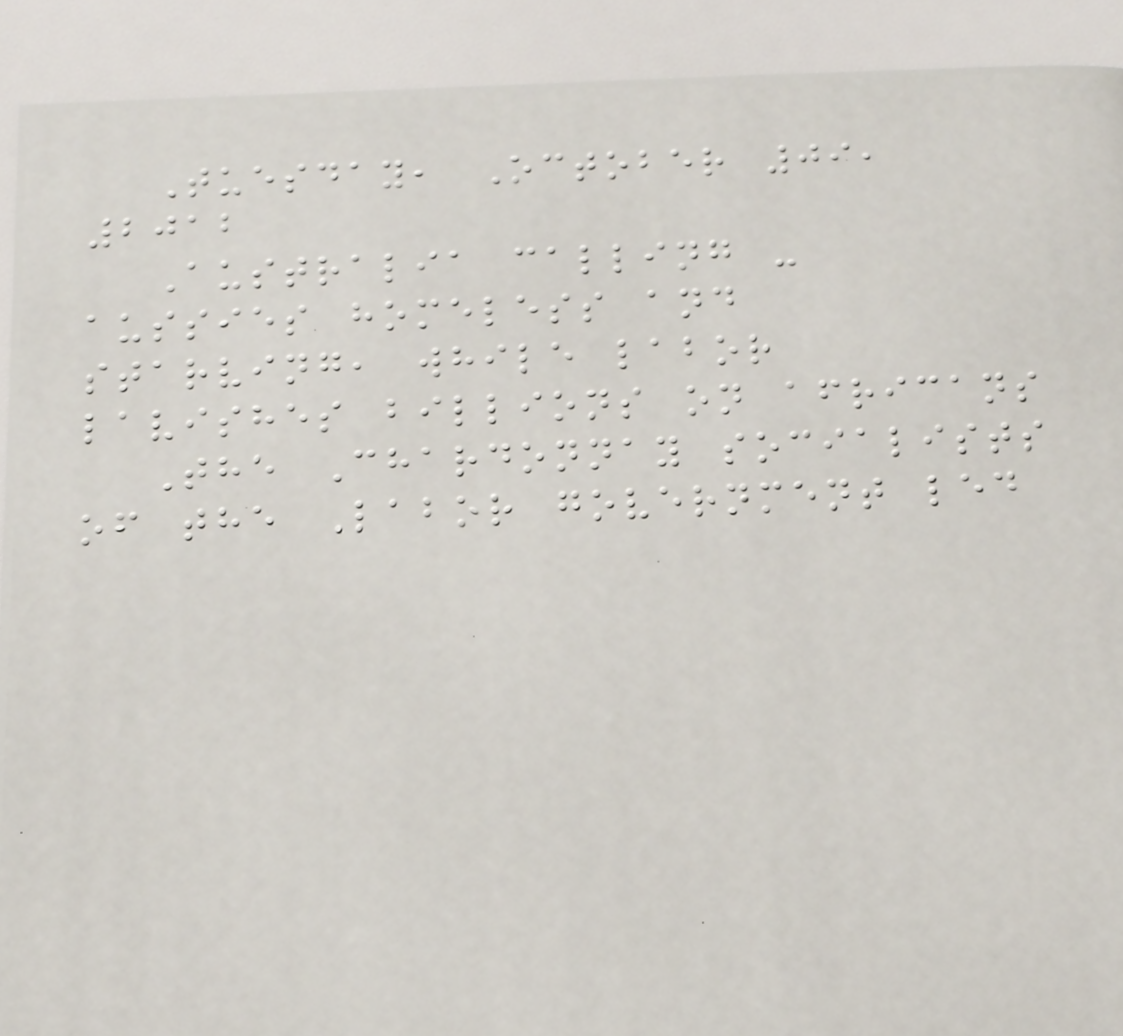Tuesday, October 09,
2012
Australia calling -
aussies homeless and
starving, while labor
lavishes billions on africans
The Chardonnay socialists
of the Labor government led
